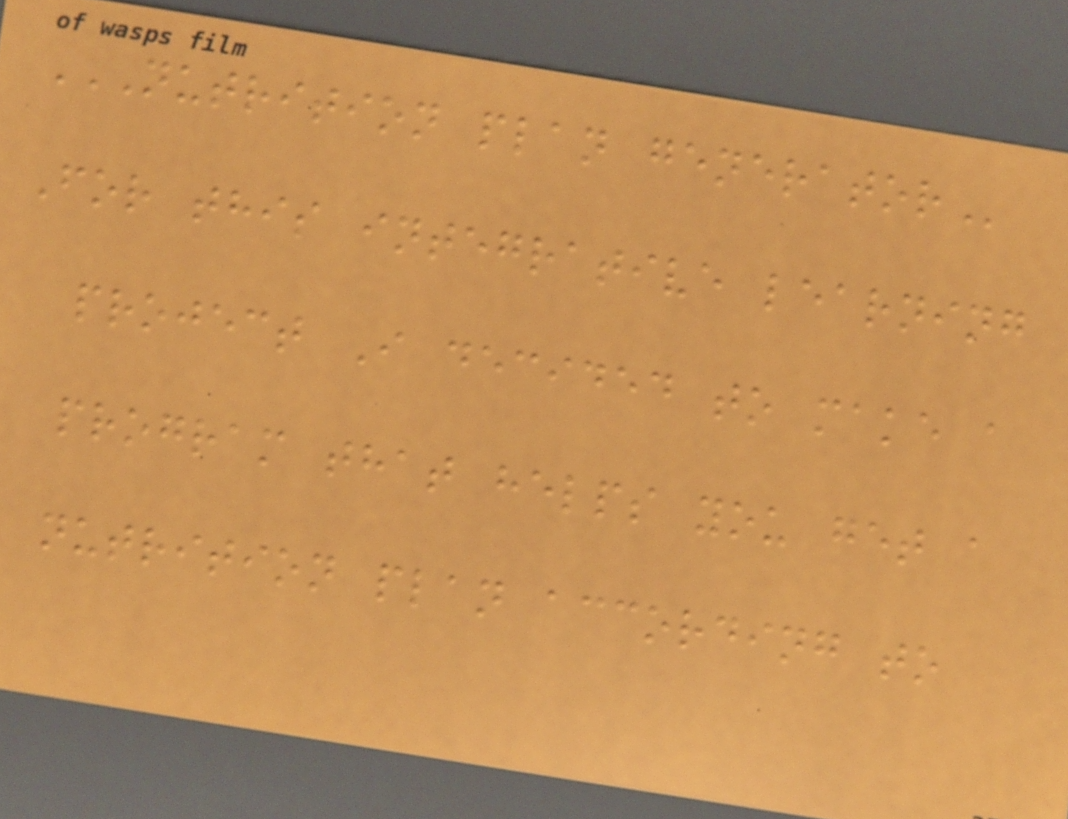NUTRITION PLAN GENERATOR
For this integrative learning
project I decided to make a
program that helps you get a
nutrition plan according to
